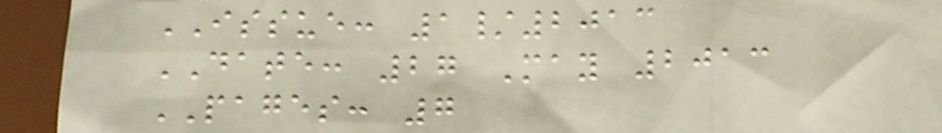ISSUE: 1/2013
DATE: 27 May 2013
PAGES: 7
